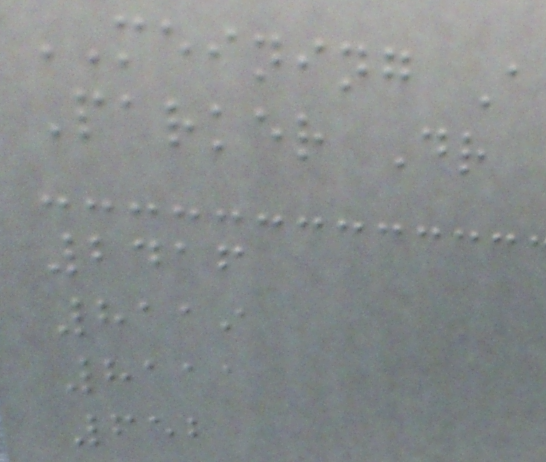MEINING A
Parker Dr
2416
8119
8111
652
